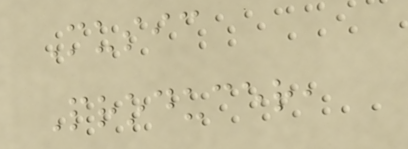Music
Producer,
